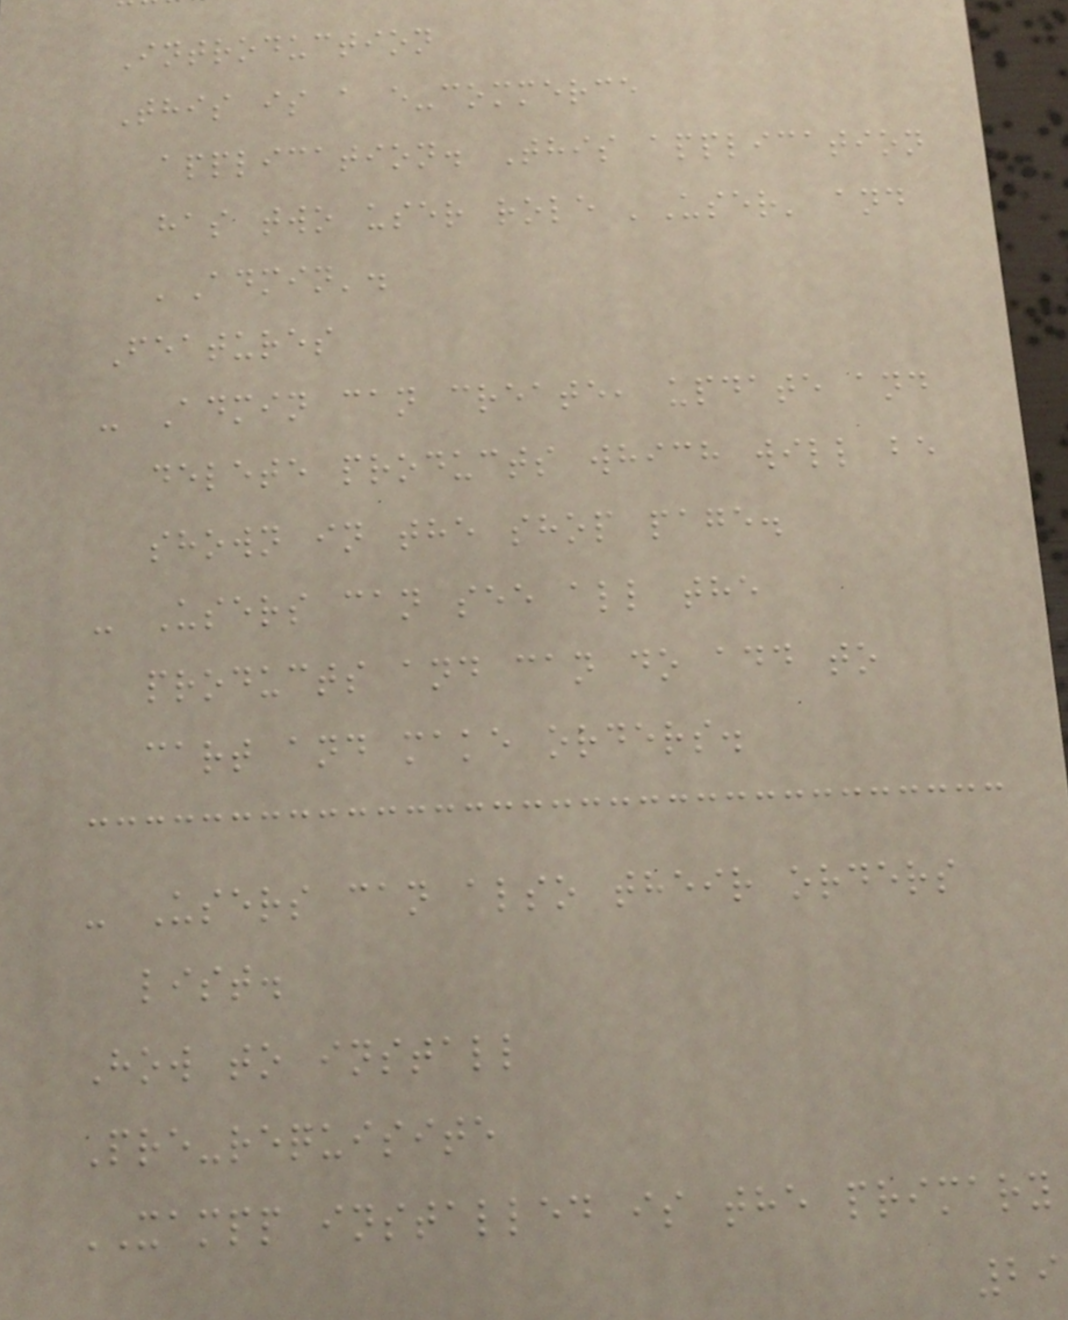Introduction
This is a e-commerce
application. This application
has two user role 'User' and
'Admin'.
Features
- Admin can create, update and
delete products which will be
shown in the shop page.
- Users can see all the
products and can do add to
cart and make orders.
- Users can also their orders
list.
How to install
Pre-requisite
XAMPP installed is the primary
29
